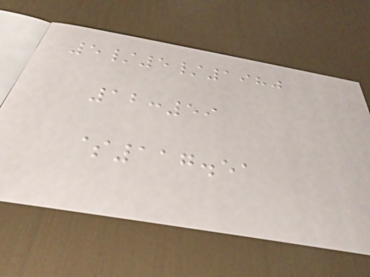5/5/1980
12:59
$117.51
